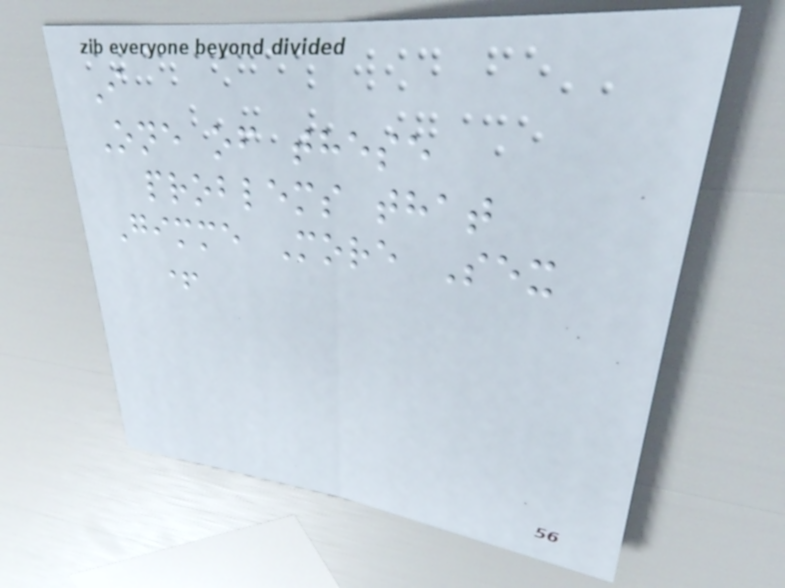I
One of these
problems that
Gimme More Sex
+
